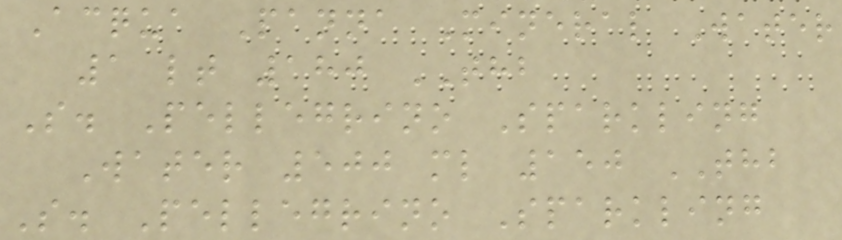Acqua Panna Mineral Water
1 lt 180 THB
S. Pellegrino Sparkling
Water 500 ml 150 THB
S. Pellegrino Sparkling
